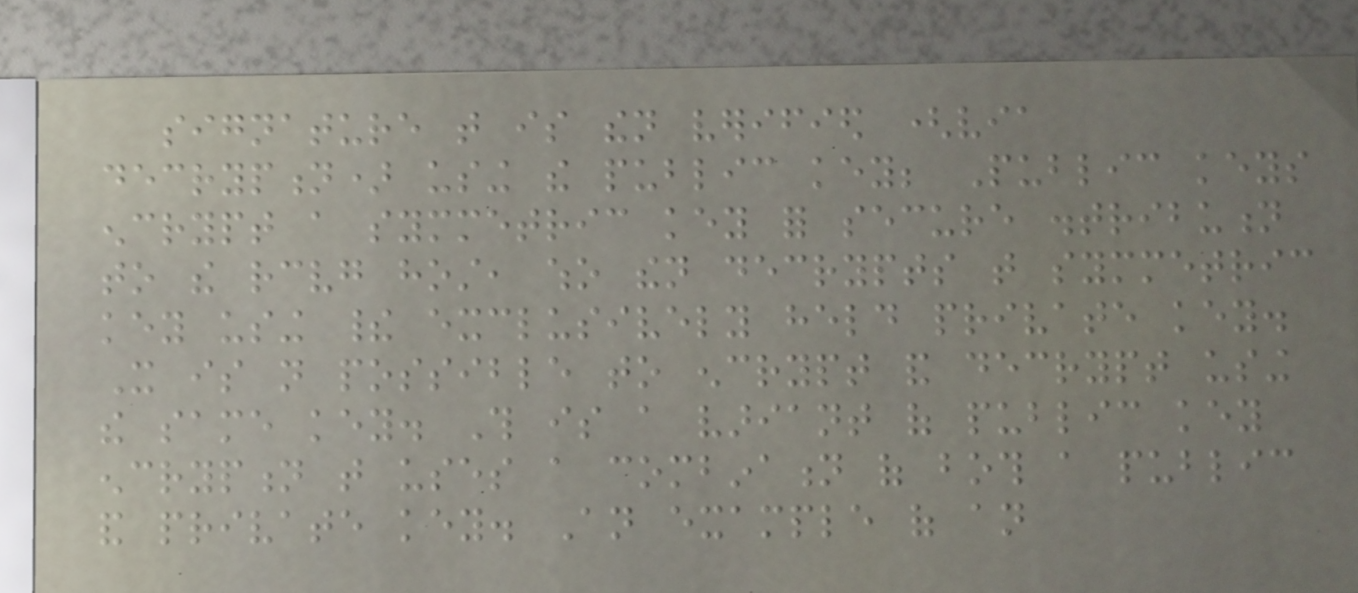signature that is then verified (via
decryption) using the public key; Public keys
encrypt a symmetric key for secure distribution
to the receiving host, who then decrypts that symmetric
key using their exclusively held private key.
It is not possible to encrypt and decrypt using
the same key. This is a variant of public key
encryption that uses a combination of both a public
and private key. An example of an
